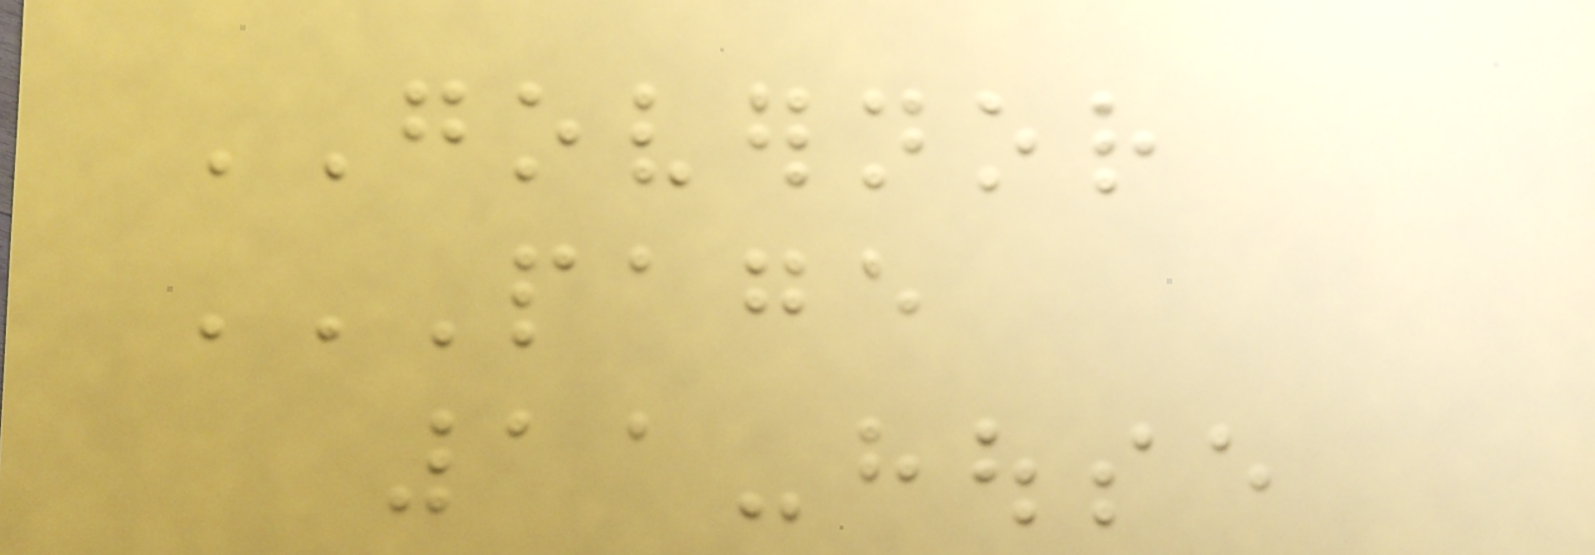GOVERNOR
PAGE
11-HOUSE
